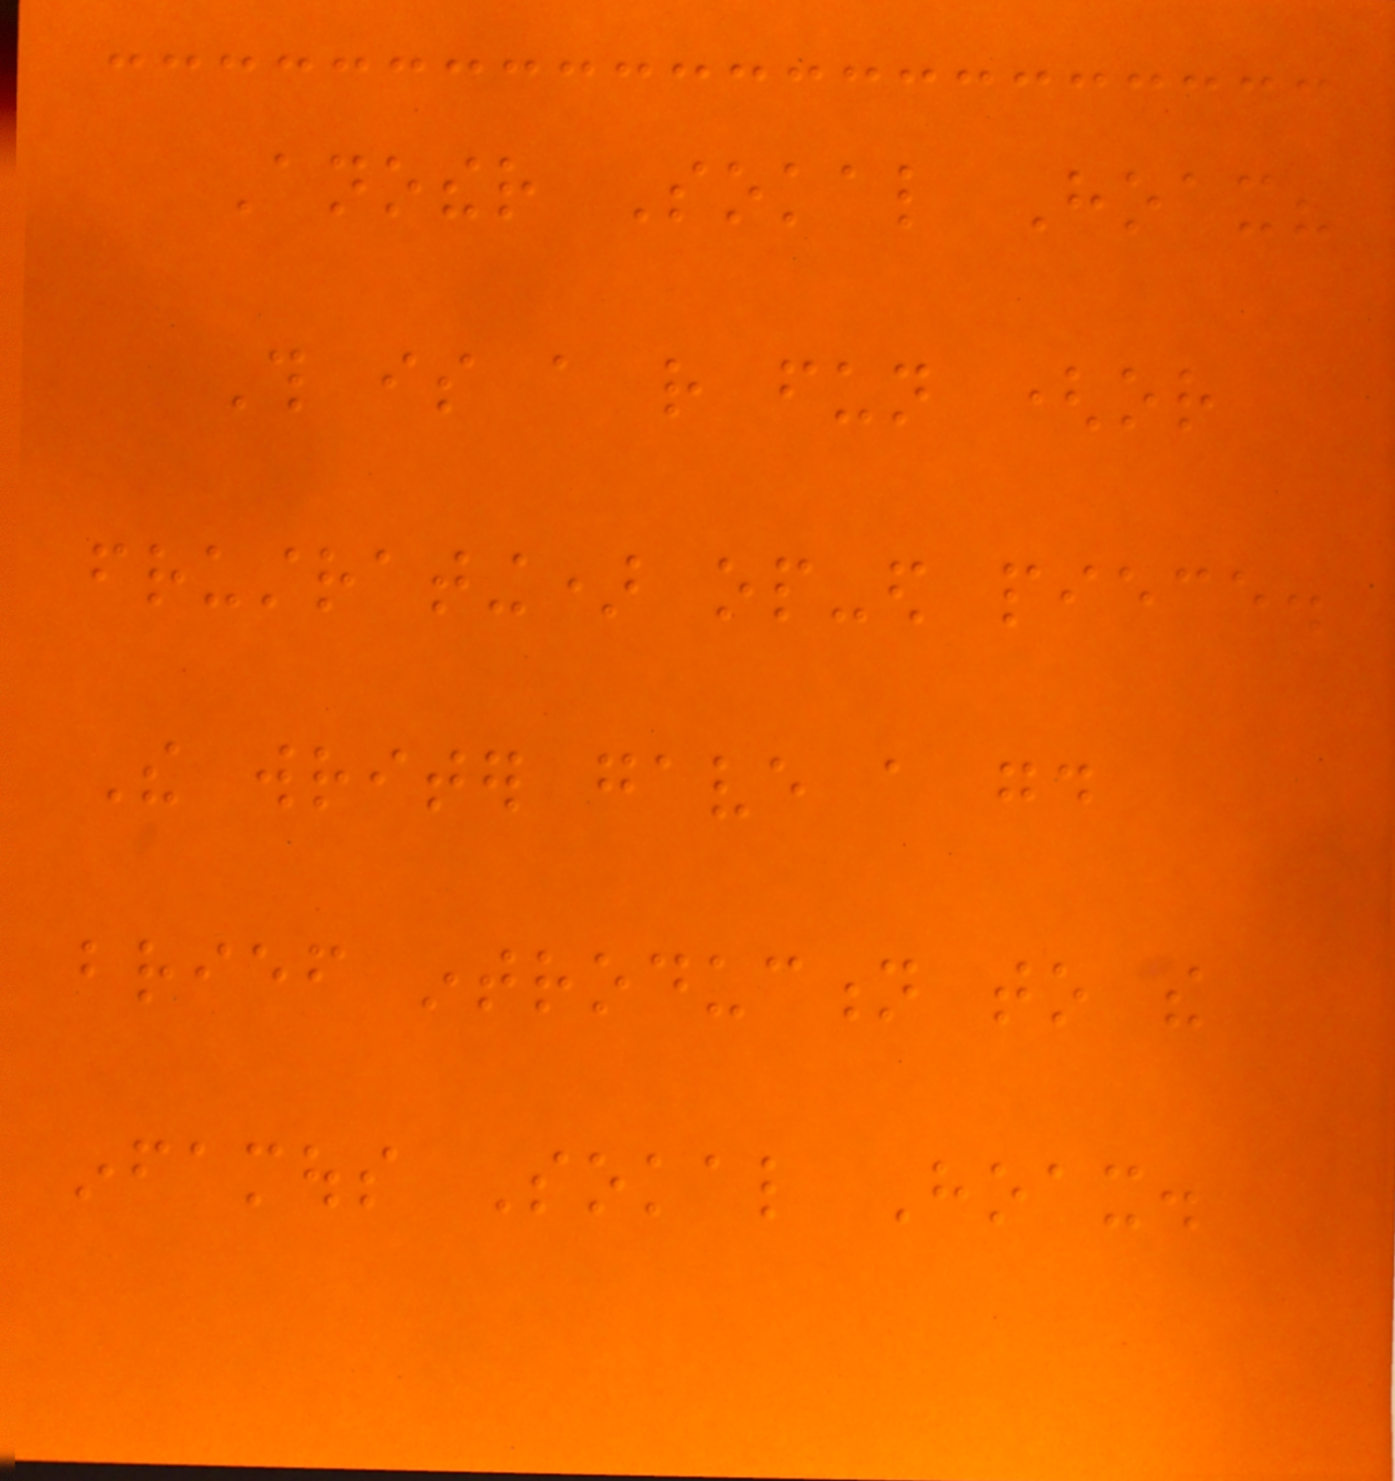Another Sokal Hoax?
This is a rather fun (or
frustrating) op-ed piece.
The writer gave a good
brief introduction to the
infamous Sokal Hoax.
